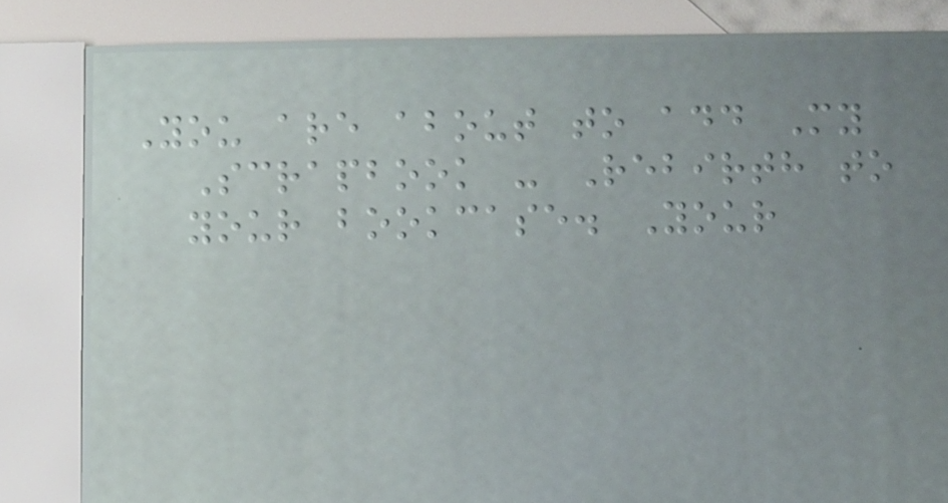You are about to add My
Scrapbook - Rebirth to
your bookcase. Your
